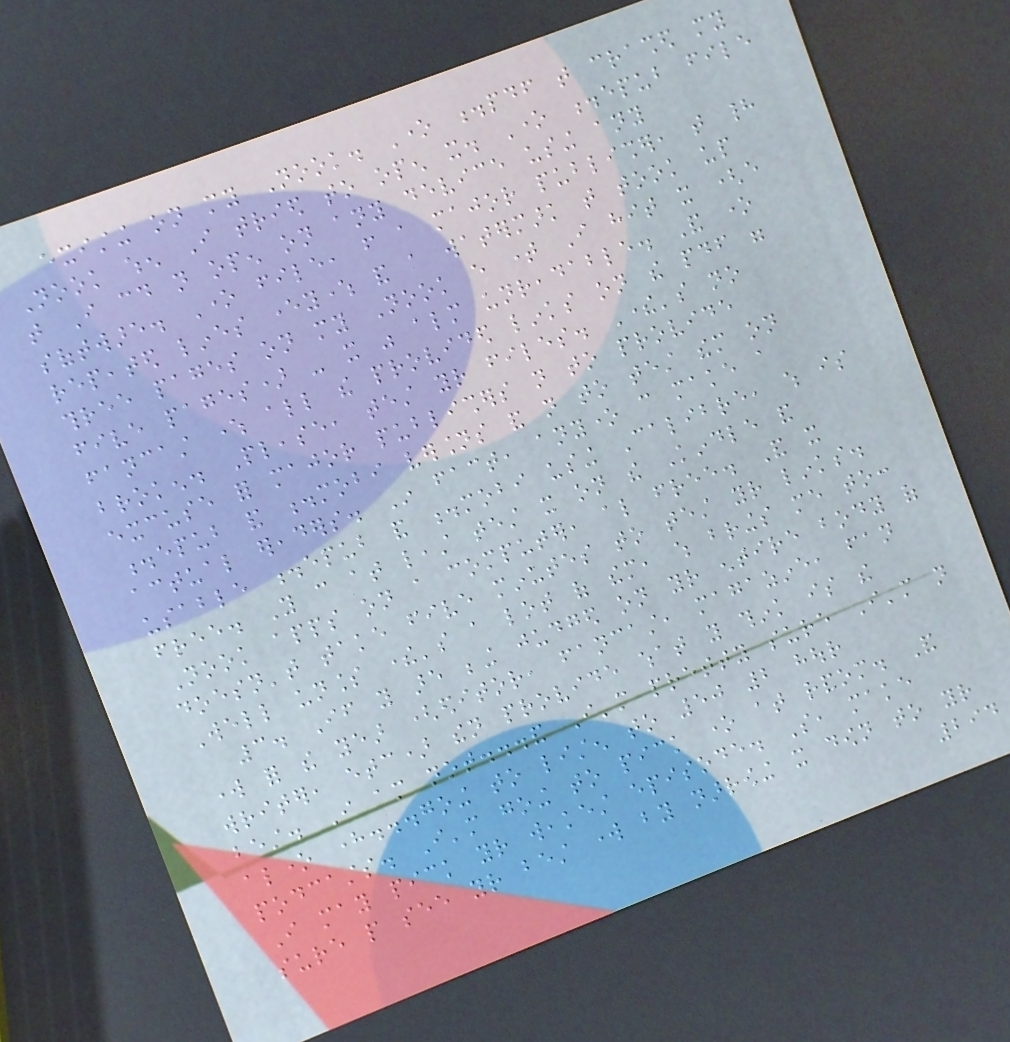existing on my Nook. One .pdf that crashed my
Nook when I tried to open it. One .epub file
that I could not open on any device using any
software. One file, from a major publisher, that had
repeated lines everywhere and a watermark that took up
three pages on my Nook every time I hit it (every
five pages) - it was almost unreadable. And one
fancast where all the provided links on the pdf were
broken. Please, test your files. There's no
excuse for major publishers not to provide
.epub and .mobi versions and not to test them on
actual ereaders. In fact, anyone can make a
usable .epub and .mobi using Calibre, which is
free. You can at least test it on the Kindle and
Nook apps on a computer, also free. And it
doesn't take five minutes to test your links.
Well unless there's a lot of them, which brings me to:
3. If you are being judged on your entire body of
work for the year (editor, fancast, magazine, fan
writer, etc) then provide what you think is the
best. I am not...and I'm pretty sure I'm not
alone here...going to listen to 50 2 hour
podcasts. I'm going to pick one at random. And
I may pick your weakest episode. So, make
sure people see your best work by narrowing it down to your
294
